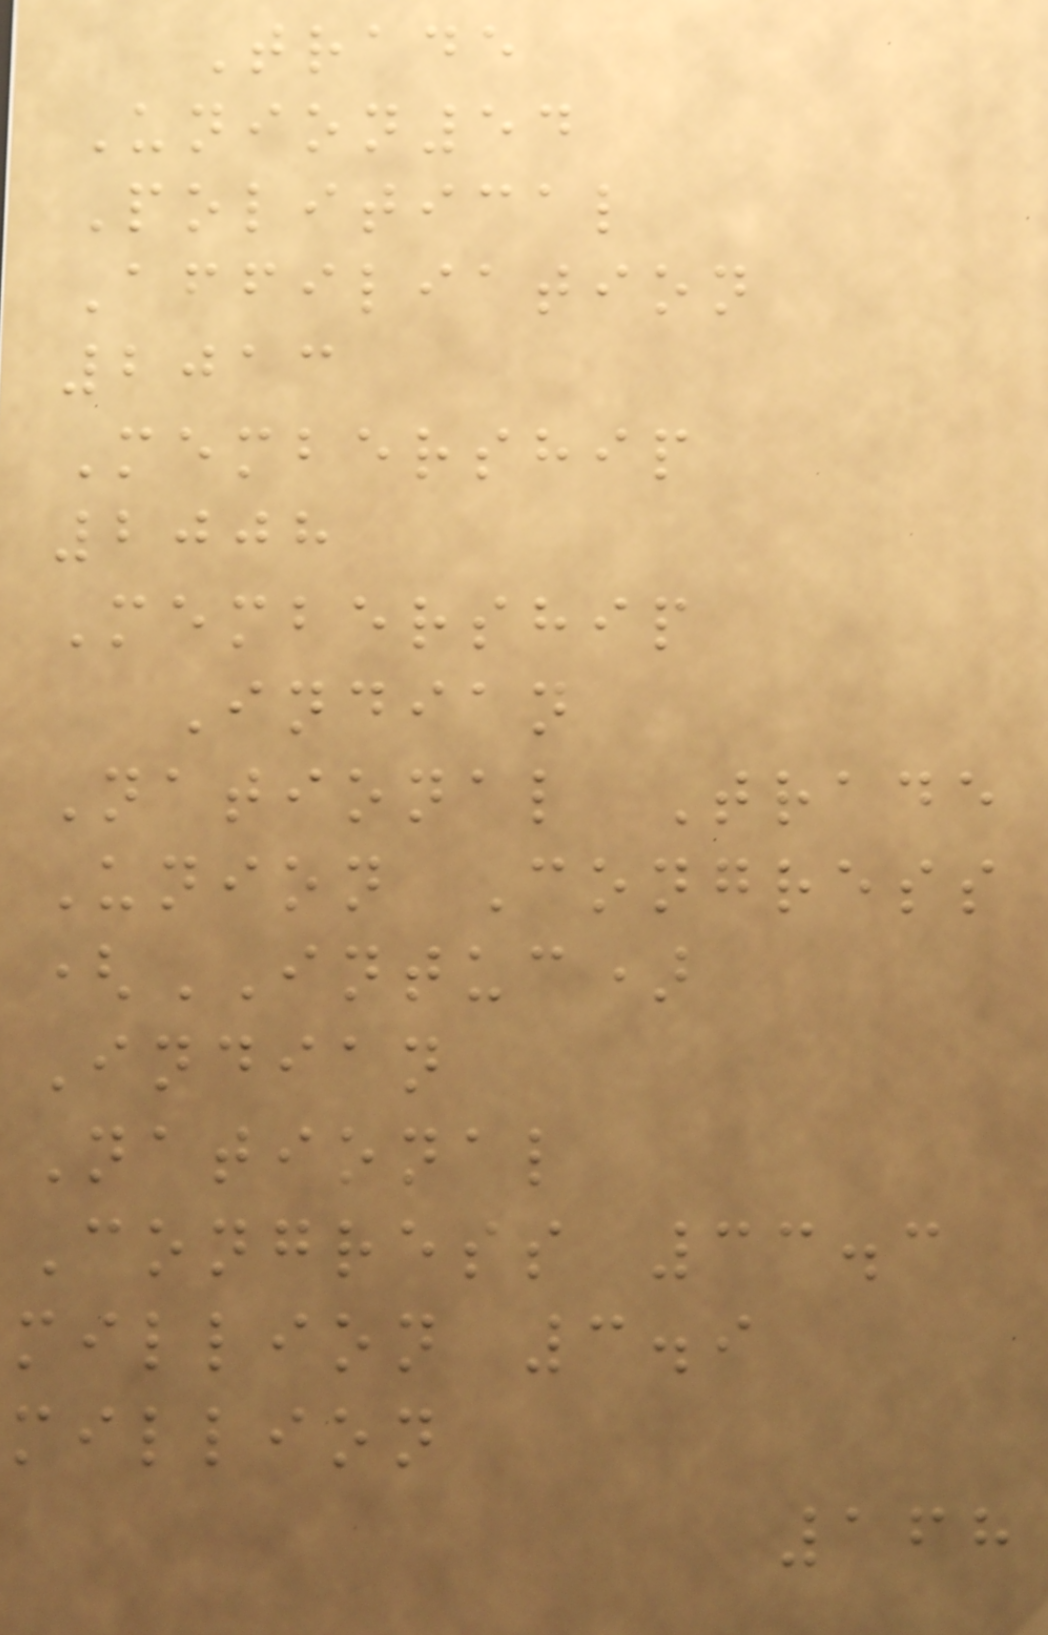Trade
Union54
Political
Affiliation
2013
Membership
2008
Membership
Indian
National Trade
Union Congress
(INTUC)
Indian
National
Congress 33.3
million 3.9
million
168
